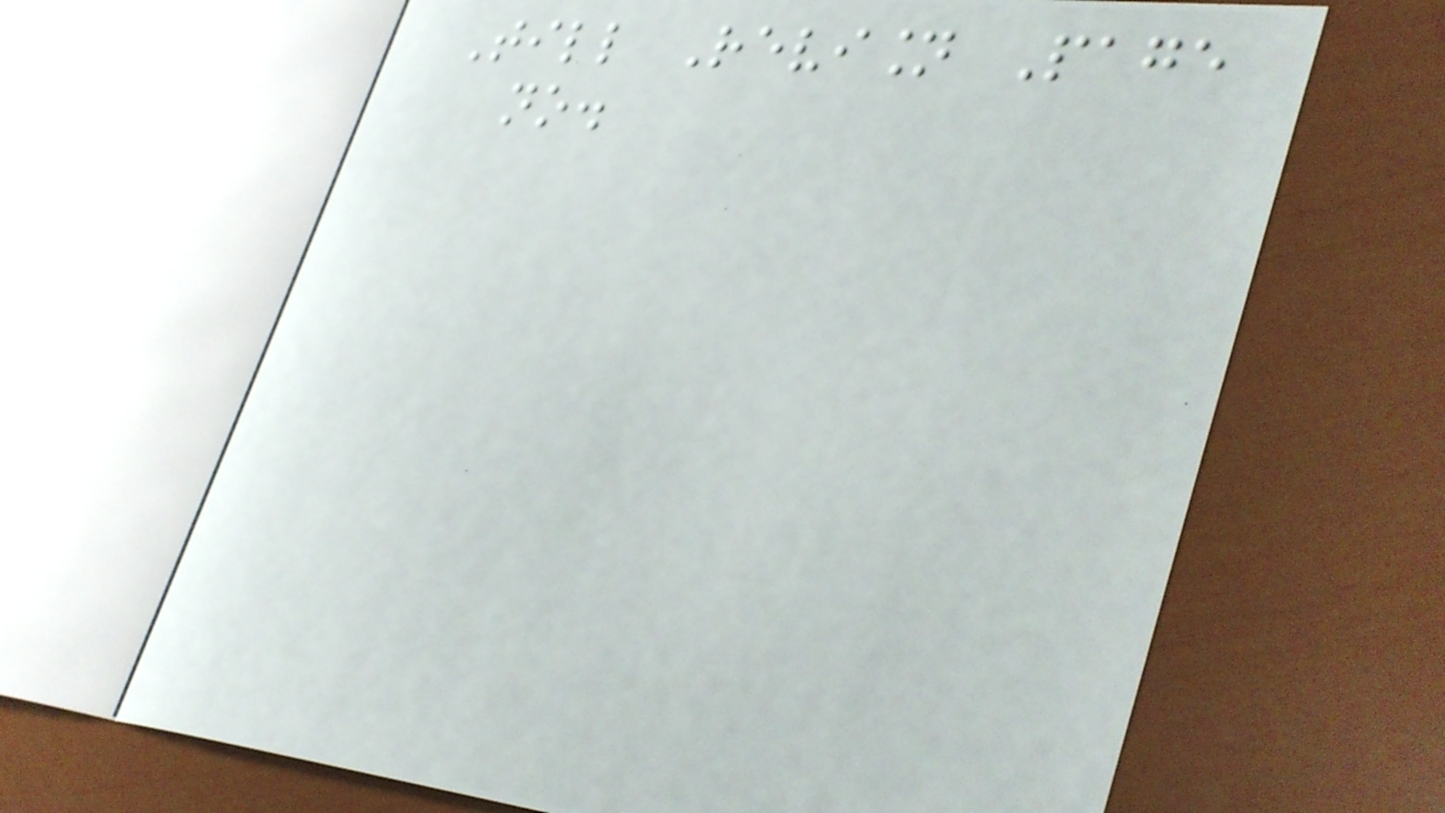Till Revision Page
no.
